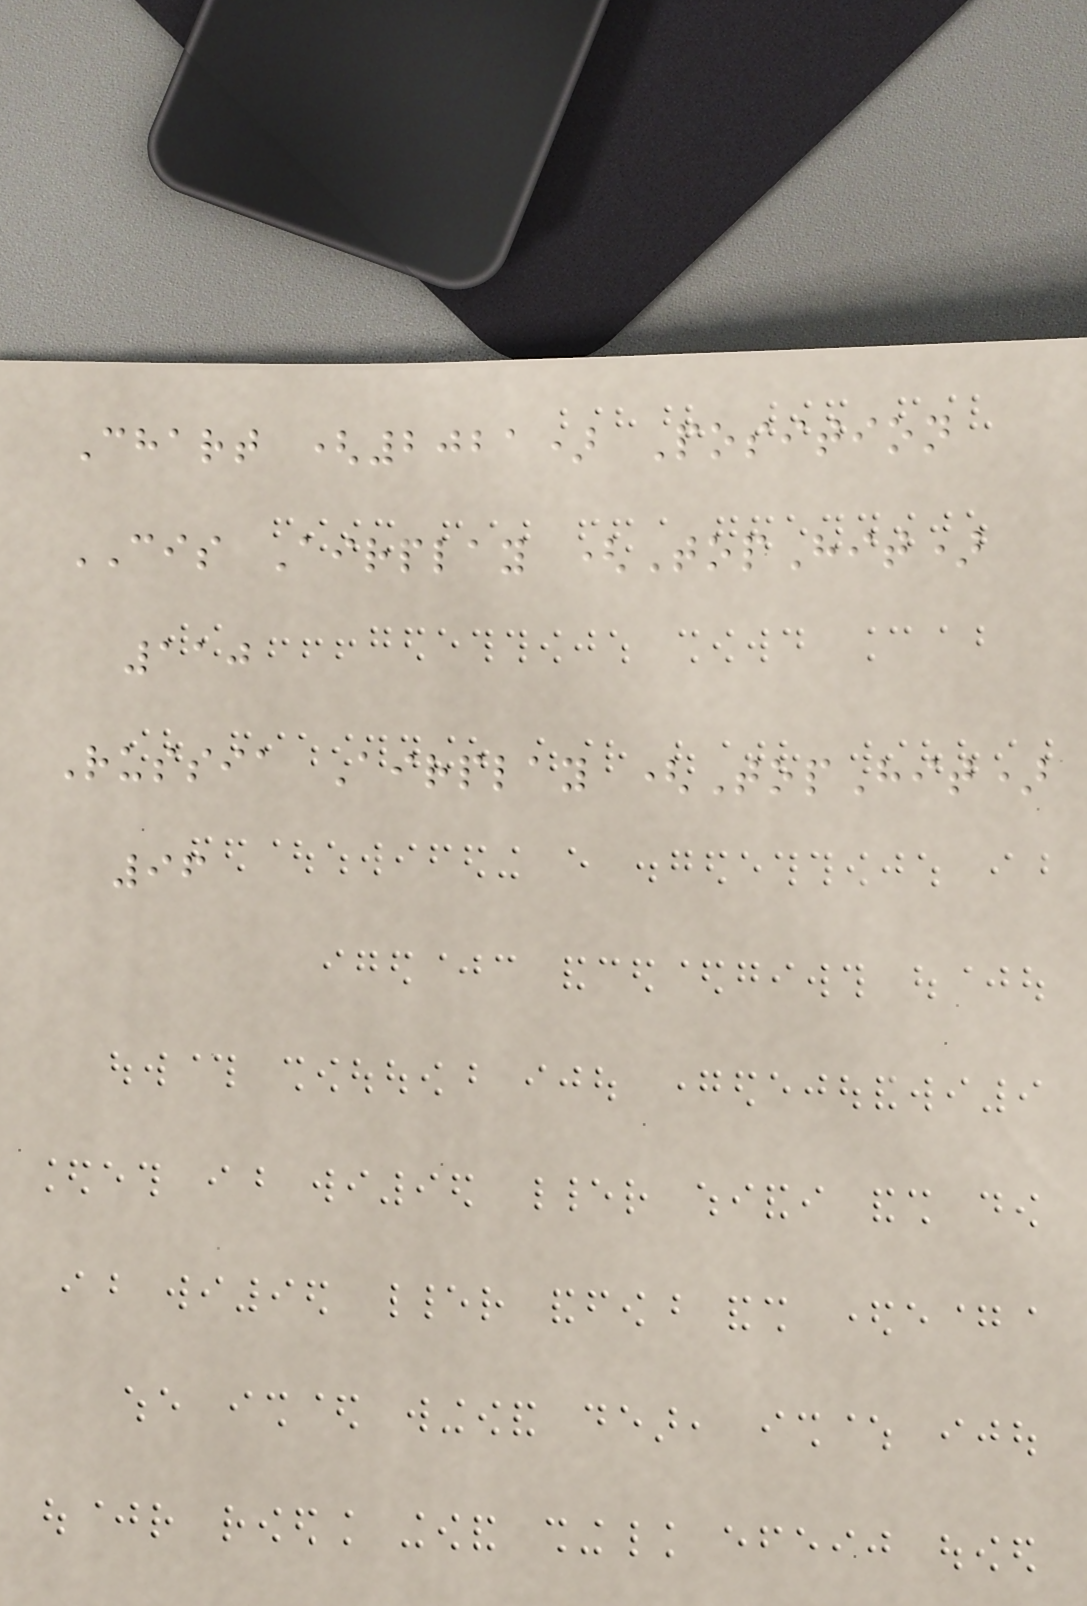Chart (2021) Position
CIS Airplay (TopHit)
110
Russia Airplay (TopHit)
96
